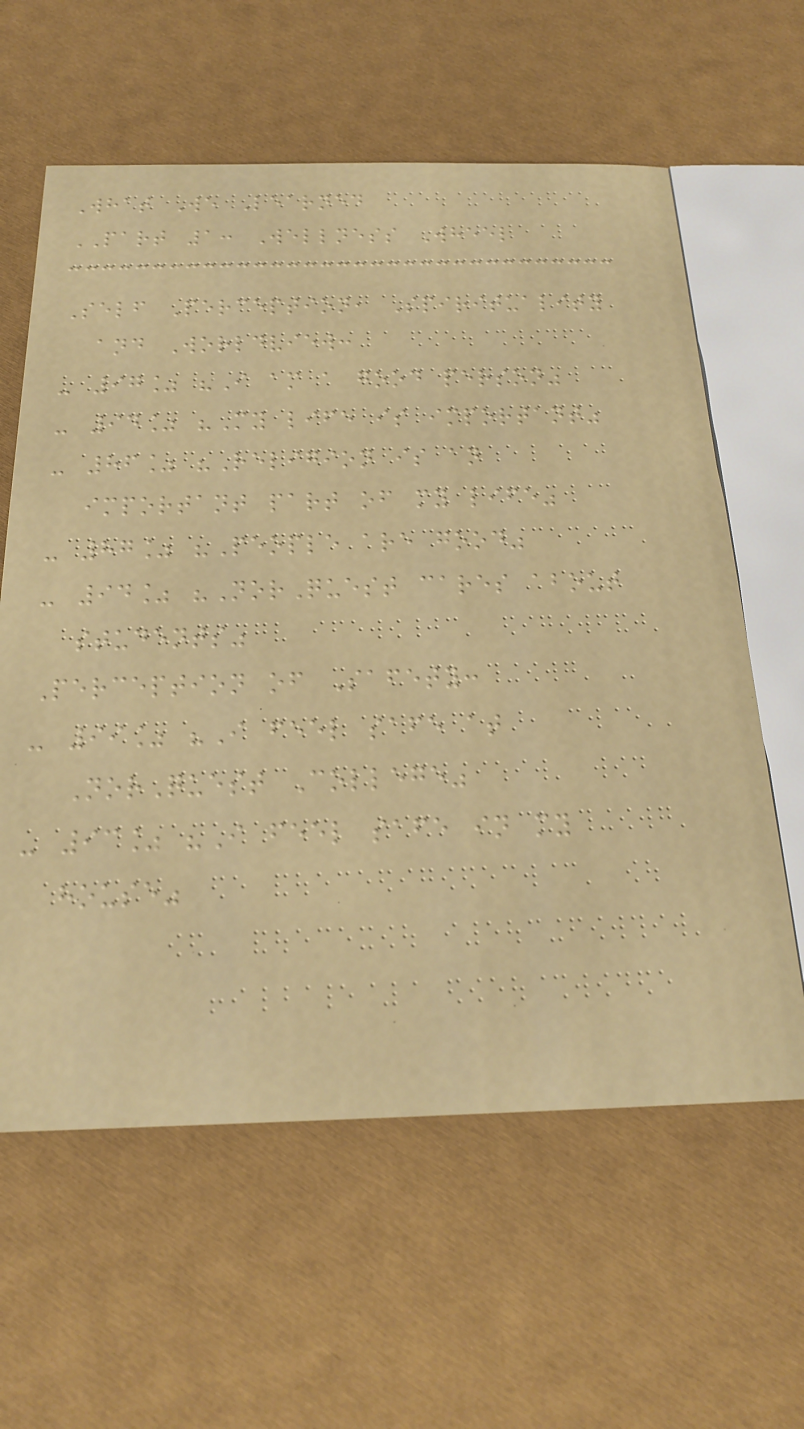What We Learned
PART 1: Wellness Wheel
Self Perception, Spirituality
and Worldview:
- 97% "I am a good person"
- 94% "My life is important"
- 86% "Religion is an
important part of my life"
- 87% "People are good"
- 94% "NorQuest cares about
students"
Perception of Safety:
- 99% "I feel safe at
NorQuest College"
- 93% "I feel safe in my
house"
